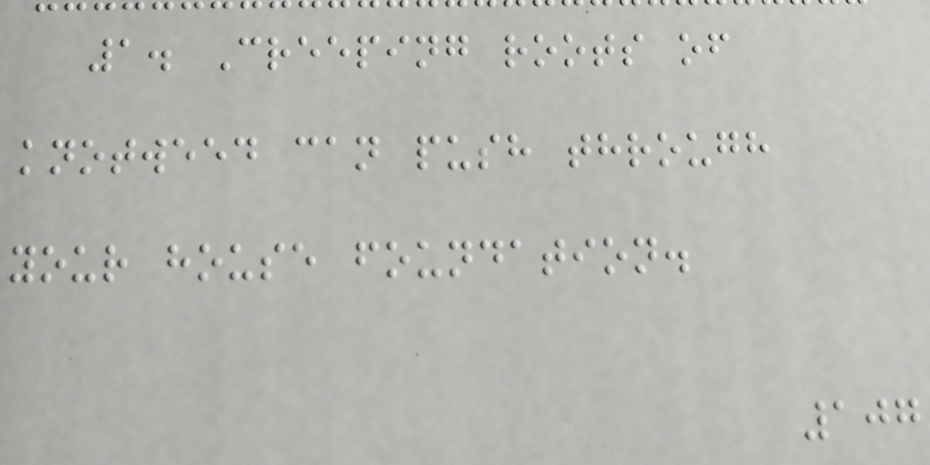1. Creeping roots of
knotweed can push through
your house foundation.
107
